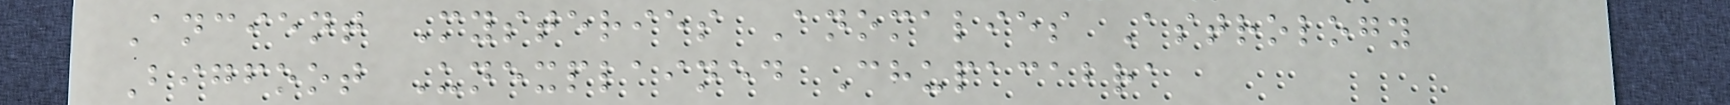Ancient Mysteries Anomalies Astrology
Bigfoot Unexplained Chupacabra
